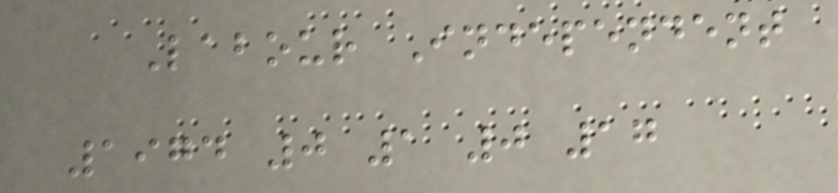Labour Independent
1974 0 1 0 17
